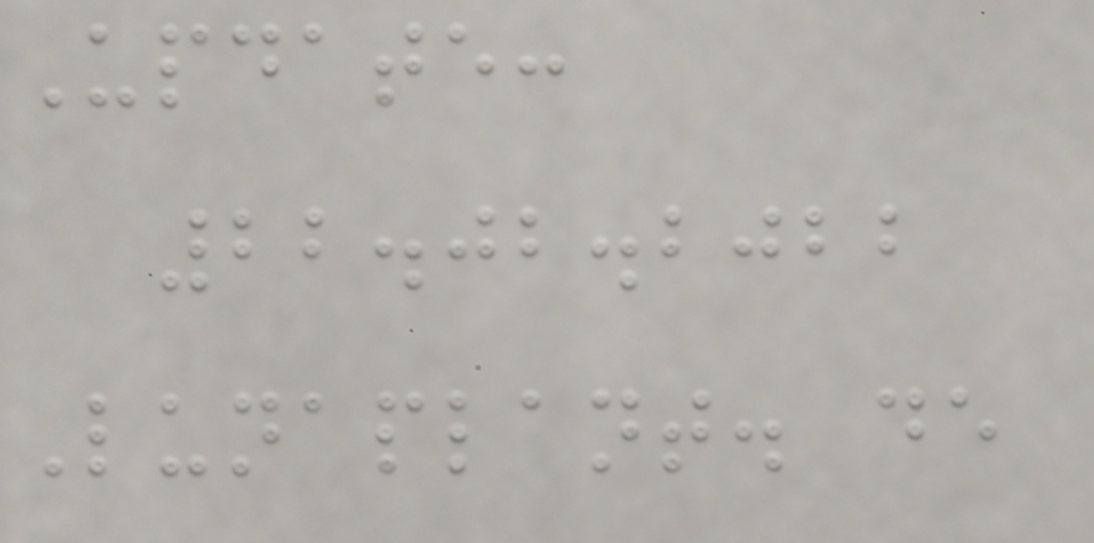Update:
22.02.2022
Lunaplant. de
